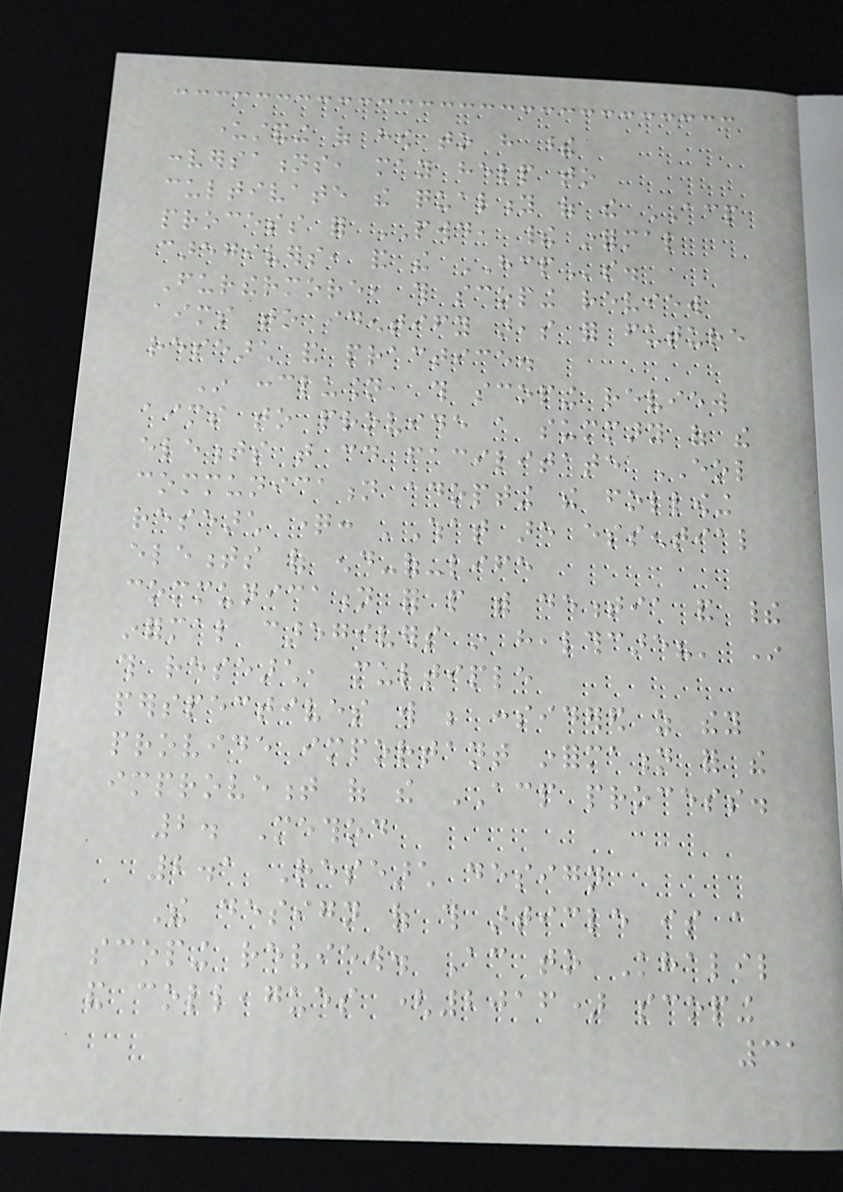understanding of how to have these
conversations, may help to
cultivate the quality of the ACP
process for PWD, their informal
caregivers, and the HCPs.
Furthermore, this scoping review
aims to identify areas for future
research and practice.
In conclusion, this scoping review
aims to provide a summary of the
elements that could facilitate EOL
communication adopting the following
research question: 'What are essential
elements of end-of-life
communication for people with dementia and their
informal caregivers in healthcare?' In
this research, multiple
perspectives will be considered as they
provide important information for the
improvement of the ACP process.
2. Method
2.1 Research design
The design of this article is a
scoping review. According to Khalil
and colleagues (2016) scoping
31
